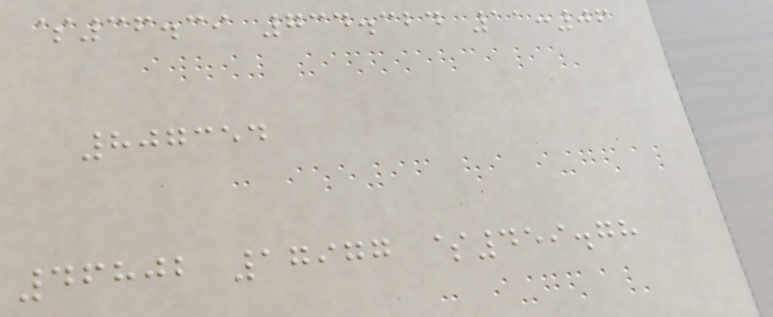$36.39 734.324 11:06
807354
46802 17977 $459.78
